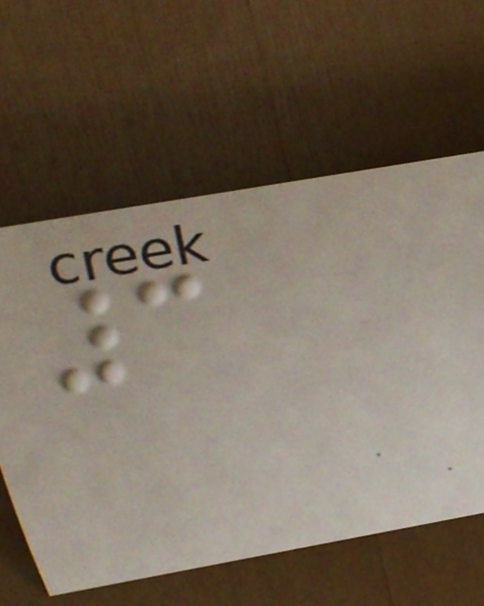3
